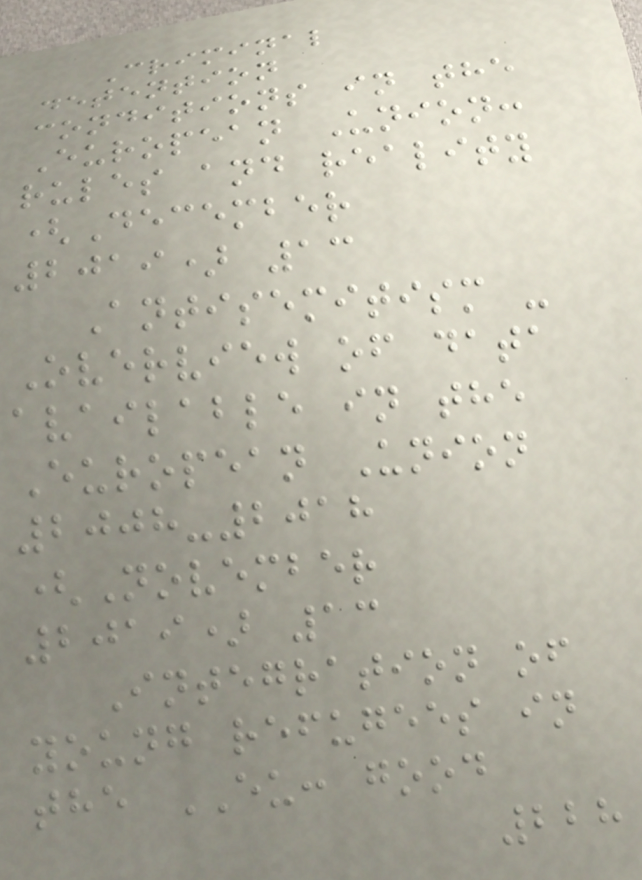Criminal
detention
conditions in the
European Union:
rules and reality
(December
2019) 13
Antisemitism -
Overview of data
available in the
European Union
2008-2018
(November
2019) 13
Integration of
young refugees in
the EU: good
228
